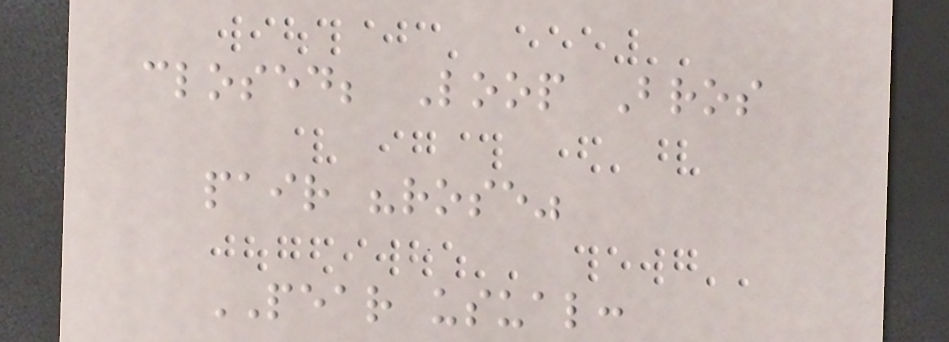closed; Loop Bros
pair "rose"
PEAR usual:
